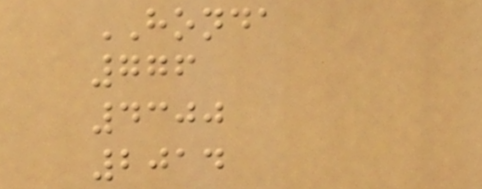HONDA
776
4300
2014
